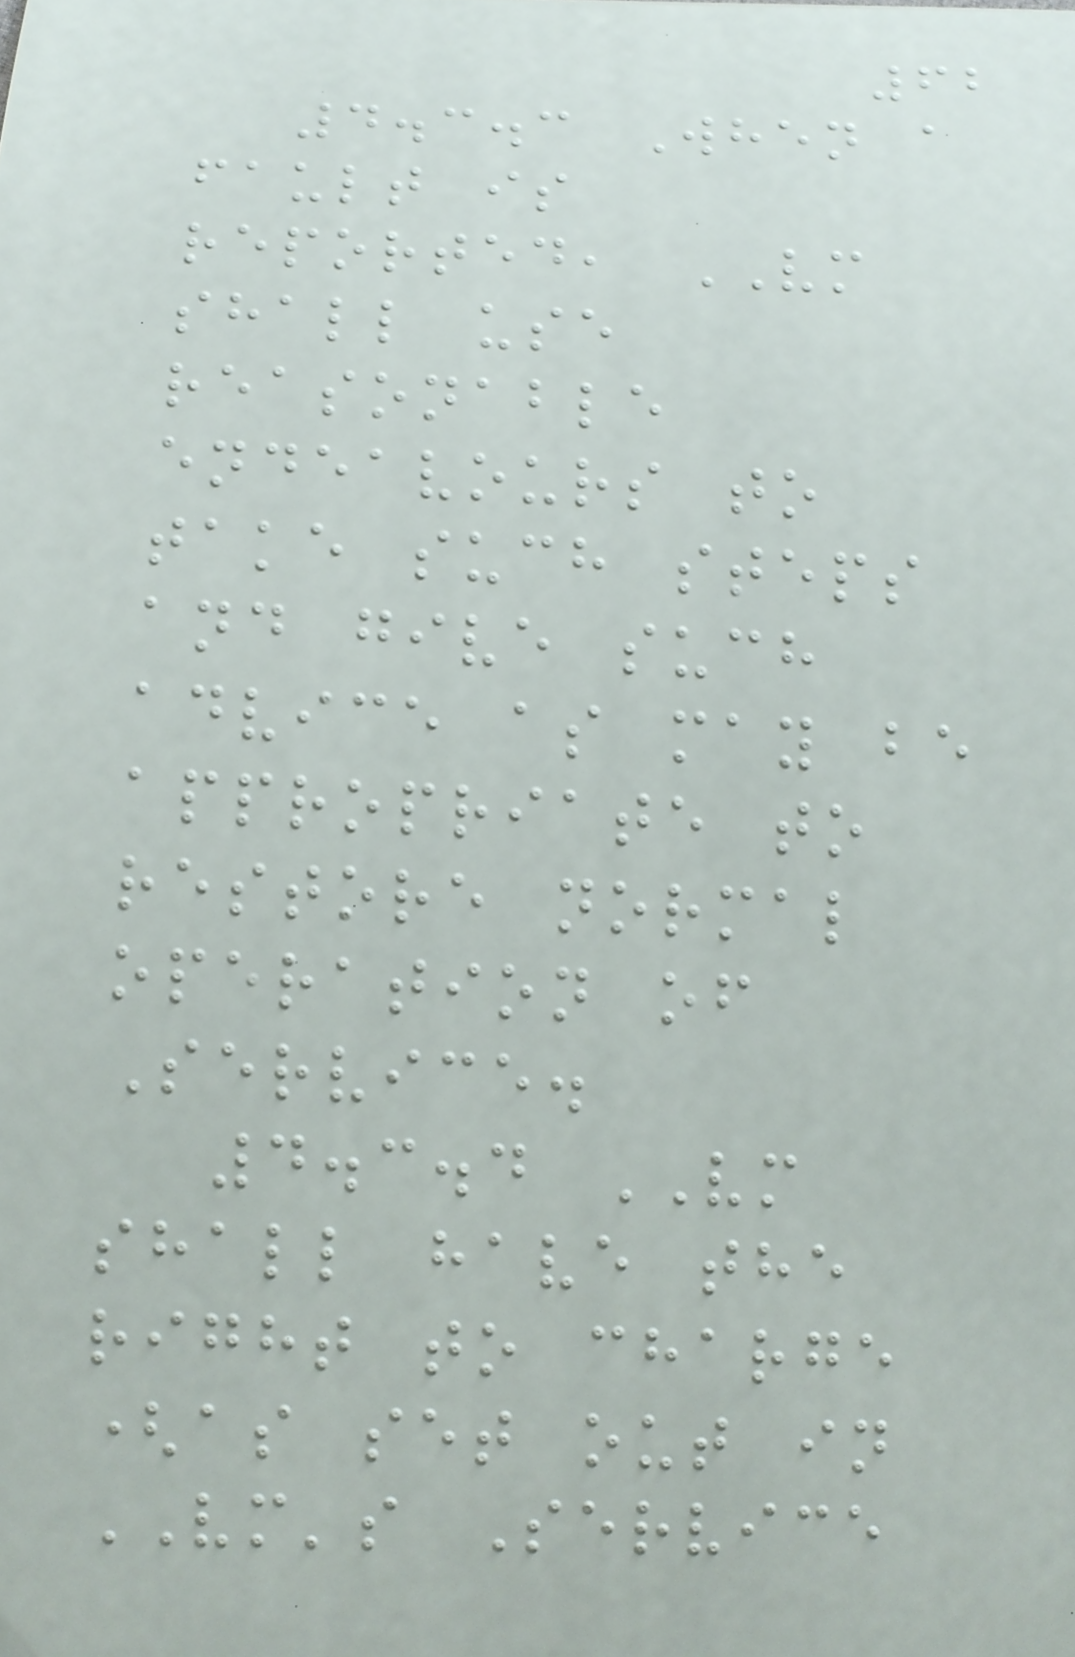62
4.3.3 When a
fault is
reported, VM
shall use
reasonable
endeavours to
take such steps
and give such
advice as may be
appropriate to
restore normal
operation of
Service.
4.3.4 VM
shall have the
right to charge
(as set out in
VM's Service
